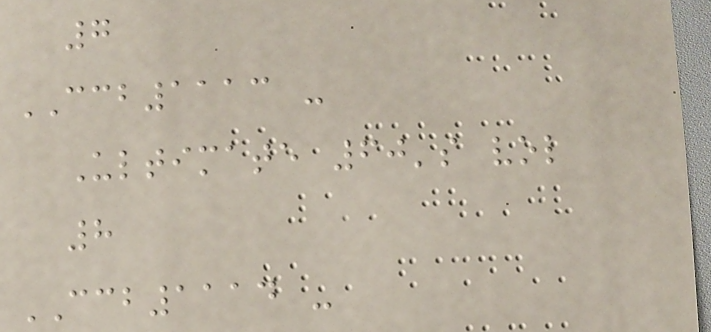7
CCB1113 -
Ultimate 60's vol
8
CCB1114 -
